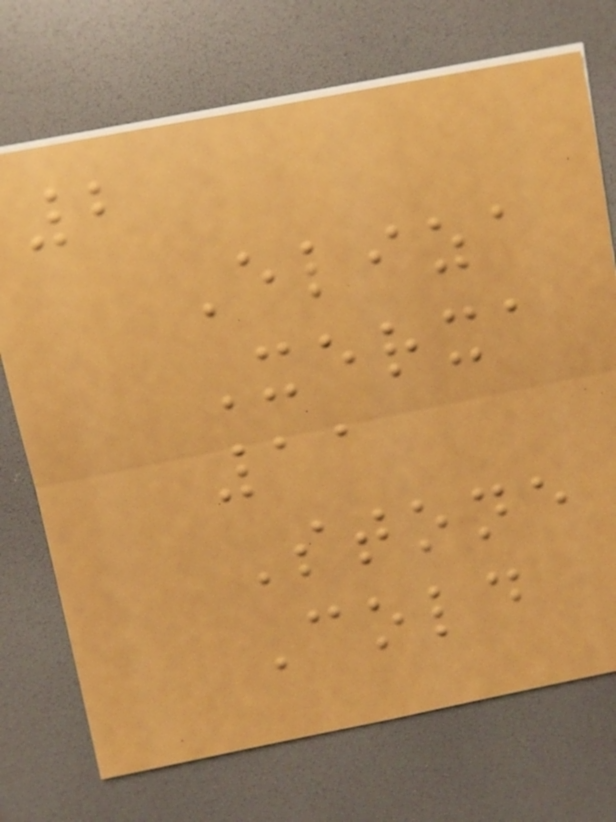2
Eliza
Xerxa
11
Stone
Cold
